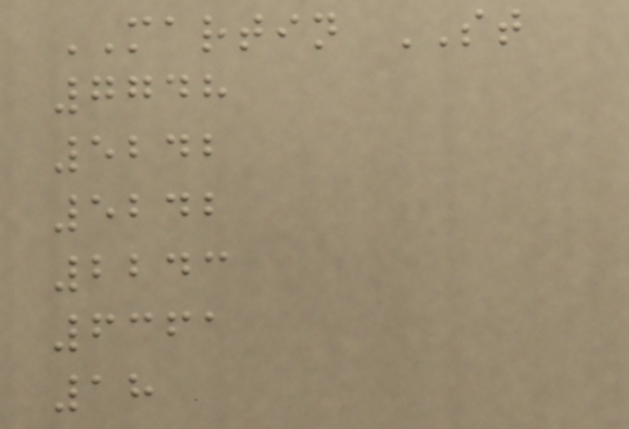MARTIN ST
7748
5242
5242
2243
6361
18
